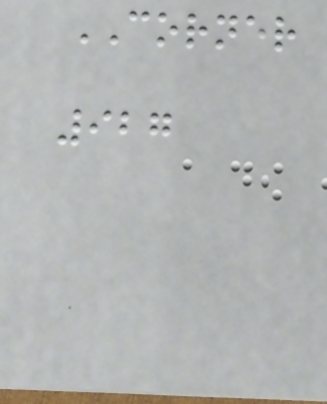CORNER
927
